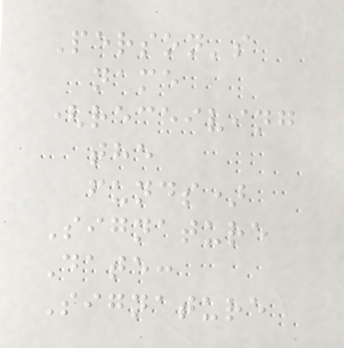Person's
name
(receiving
the
funds)
Signature
Date:
Signature
